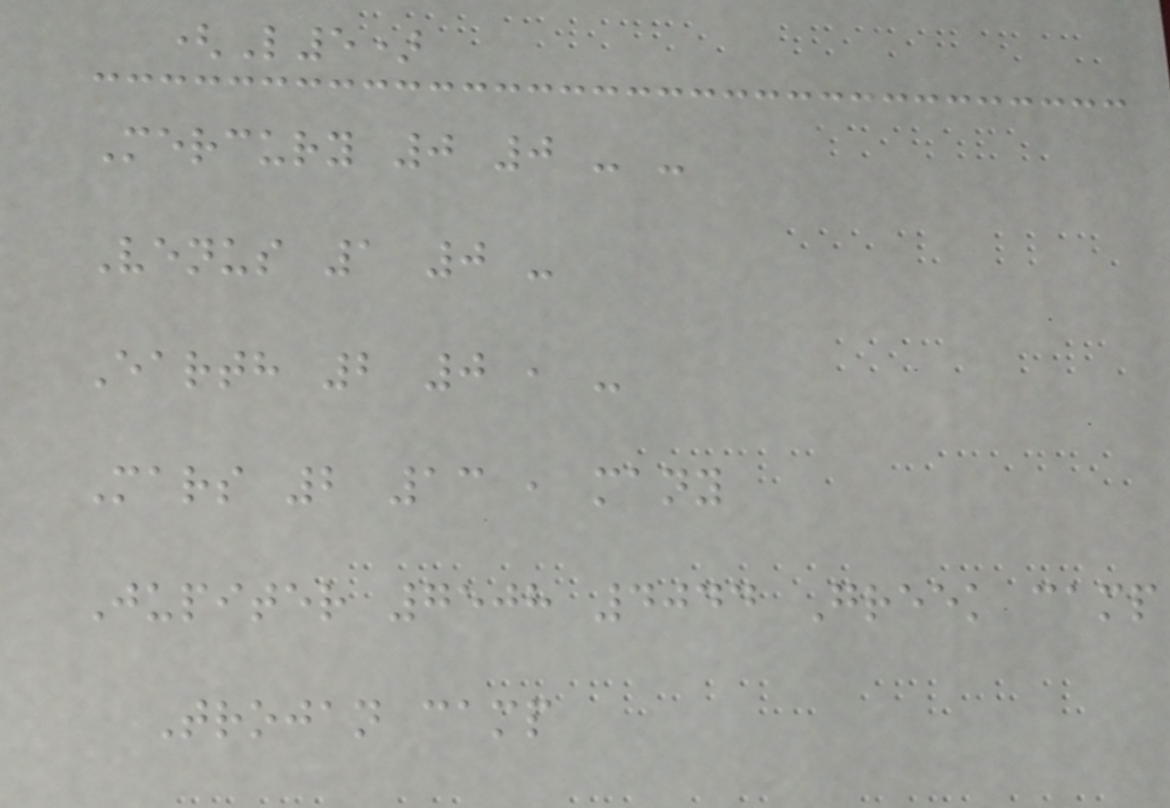(L5)
Mercury 0 0 - -
Venus 1 0 -
Earth 2 0 , -
Mars 2 13 , many
Jupiter 7508 4044 Greek camp
Trojan camp
